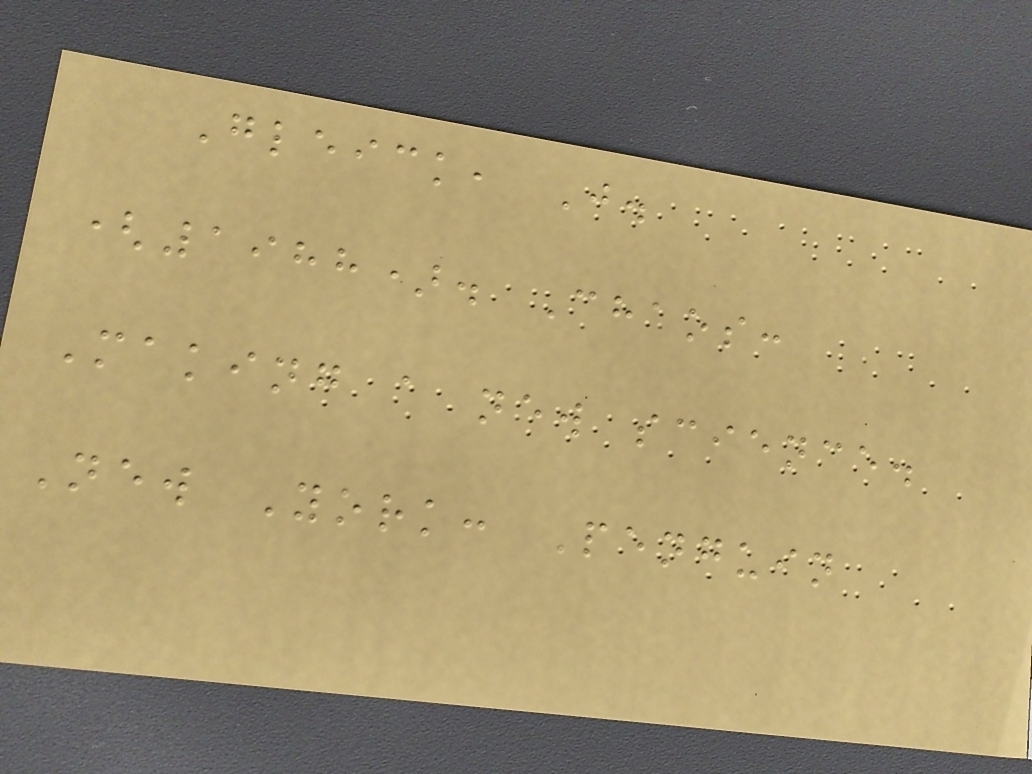Gleick, J.
(1988). Chaos:
Making a new science.
New York: Penguin
